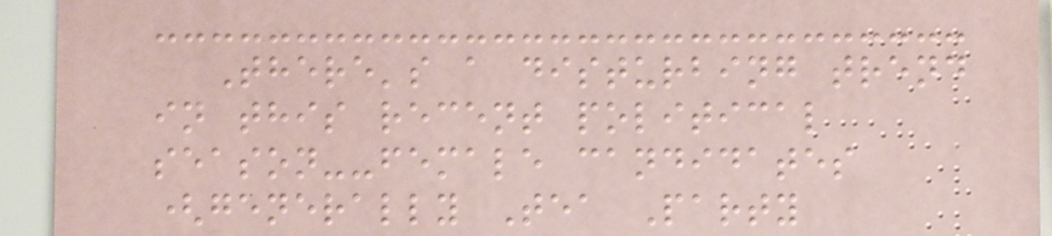There's a disturbing trend
in this recent political
season--female candidates
(generally Tea Party
